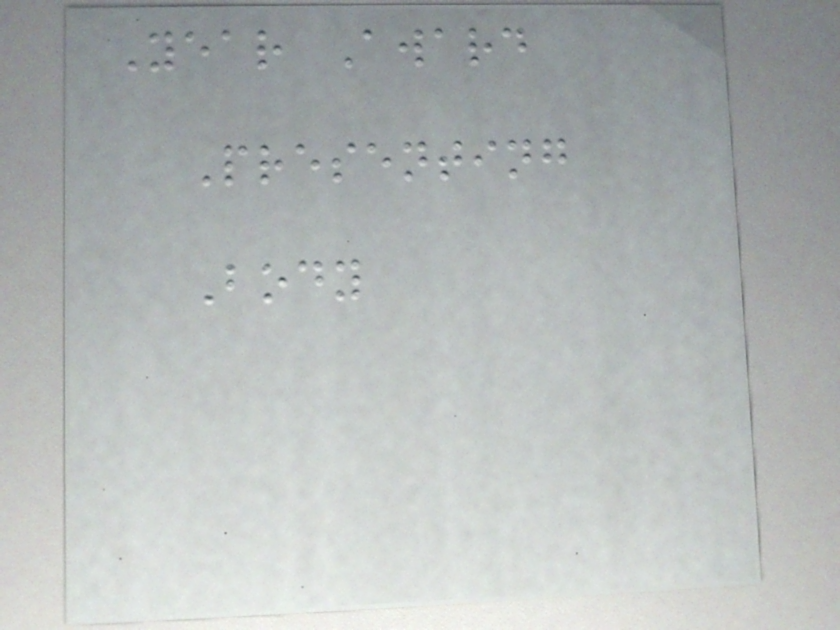Year Award
Presenting
Body
